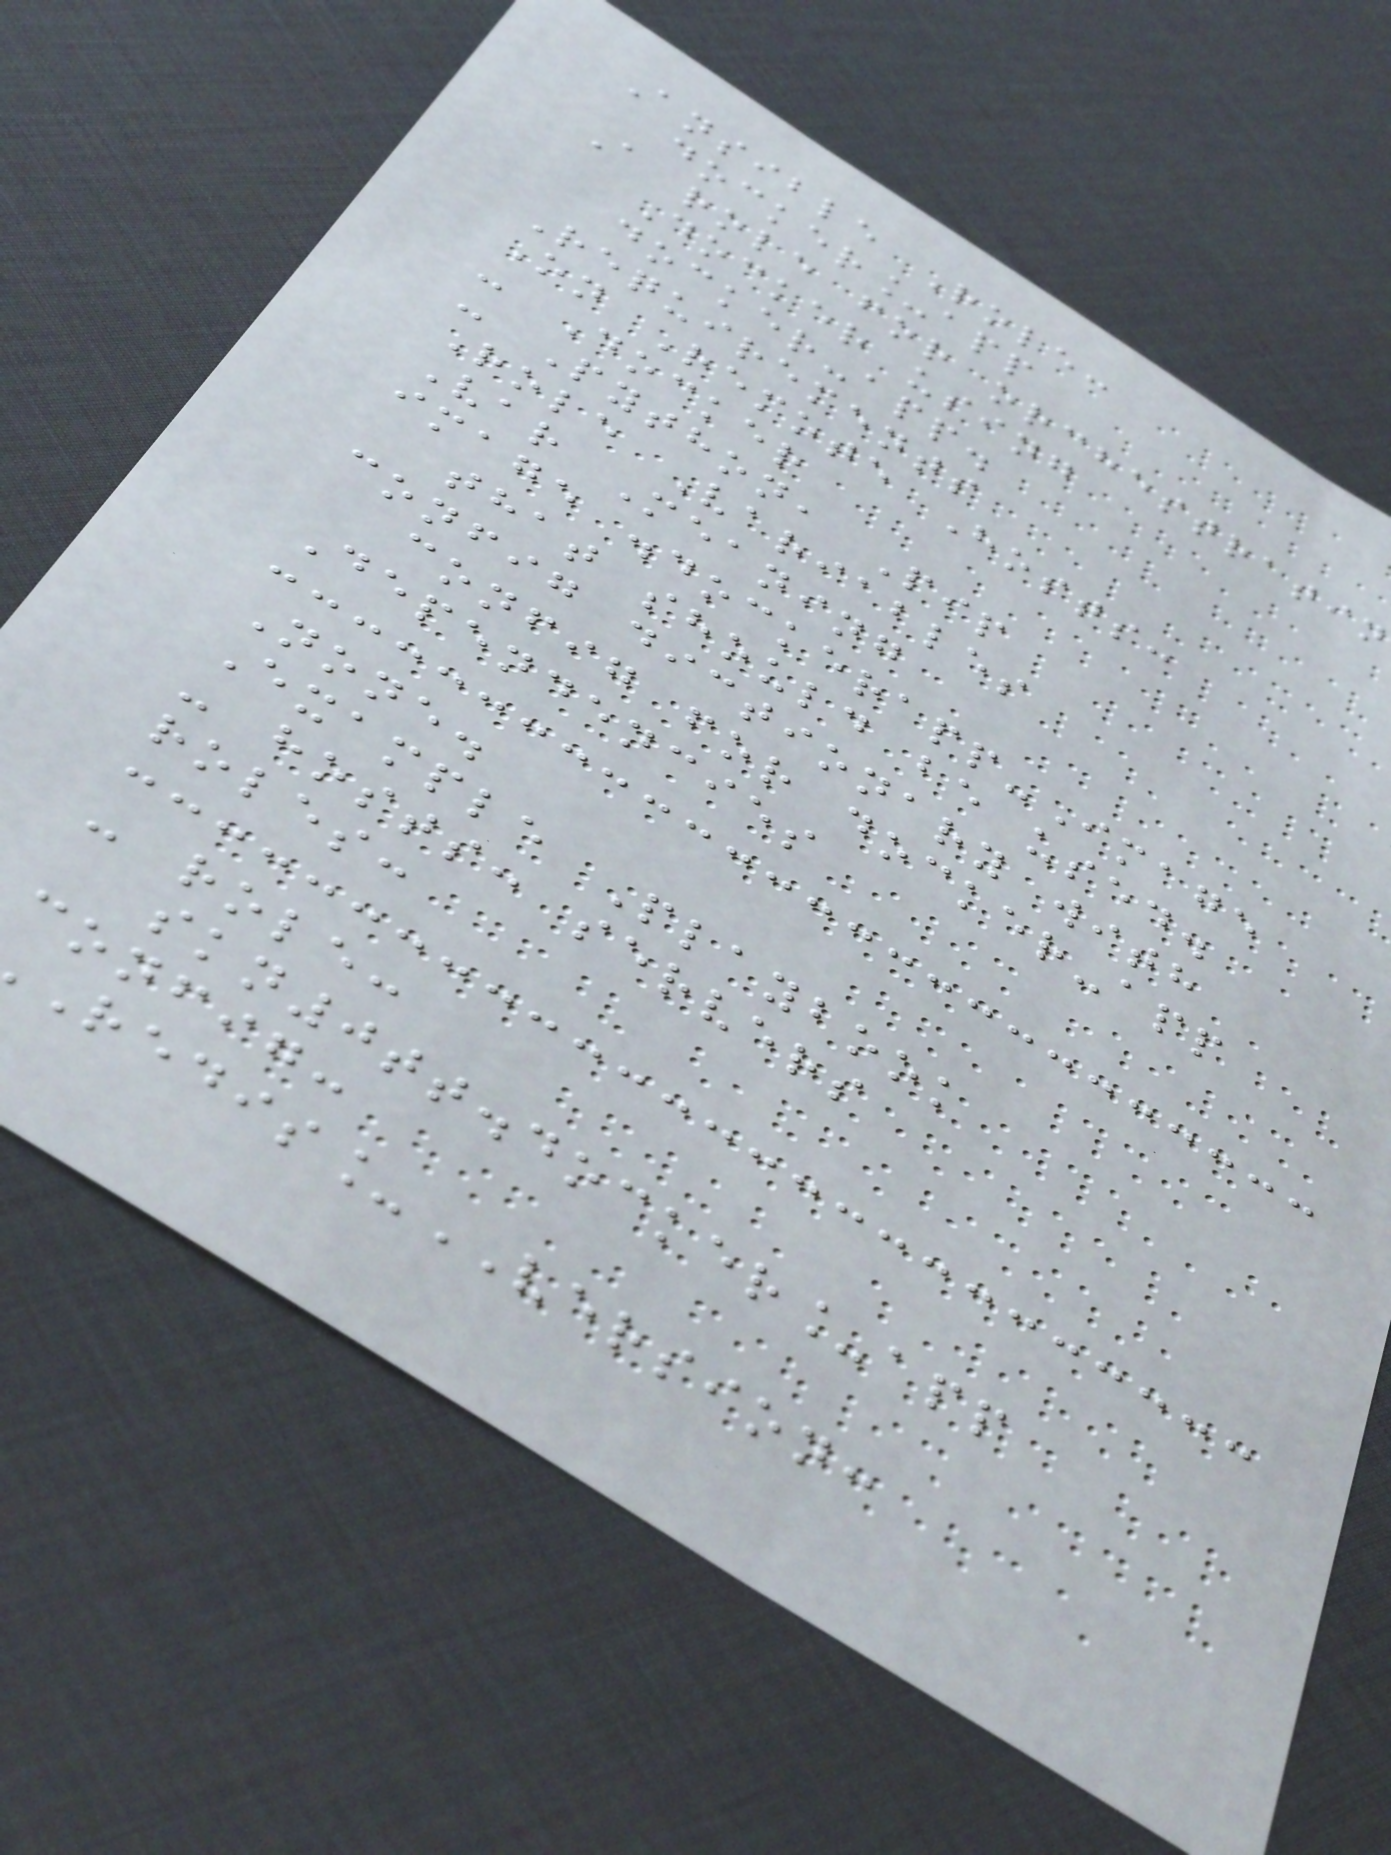Ansible Role:
docker_app
A role for orchestratin
Docker using
docker-app.
Requirements
On Remote Hosts:
- Docker
- Python, Pip
Role Variables
Var Meaning
image .dockerapp-Image
that should be used.
config dictionary with
config for docker-app
Dependencies
None.
Example Playbook
- hosts: servers
roles:
- role:
skn0tt.docker_app
config:
_VERSION:
